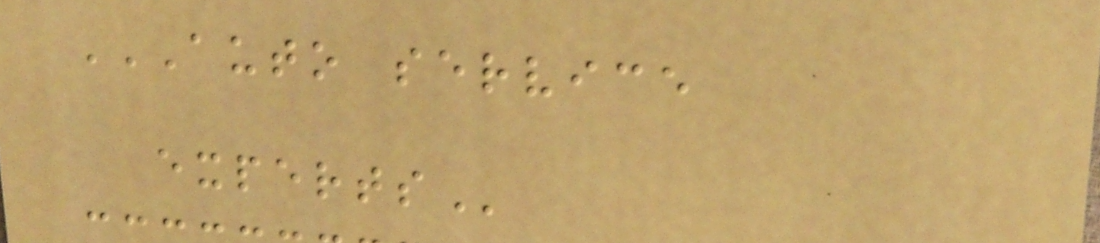AUTO SERVICE
EXPERTS
